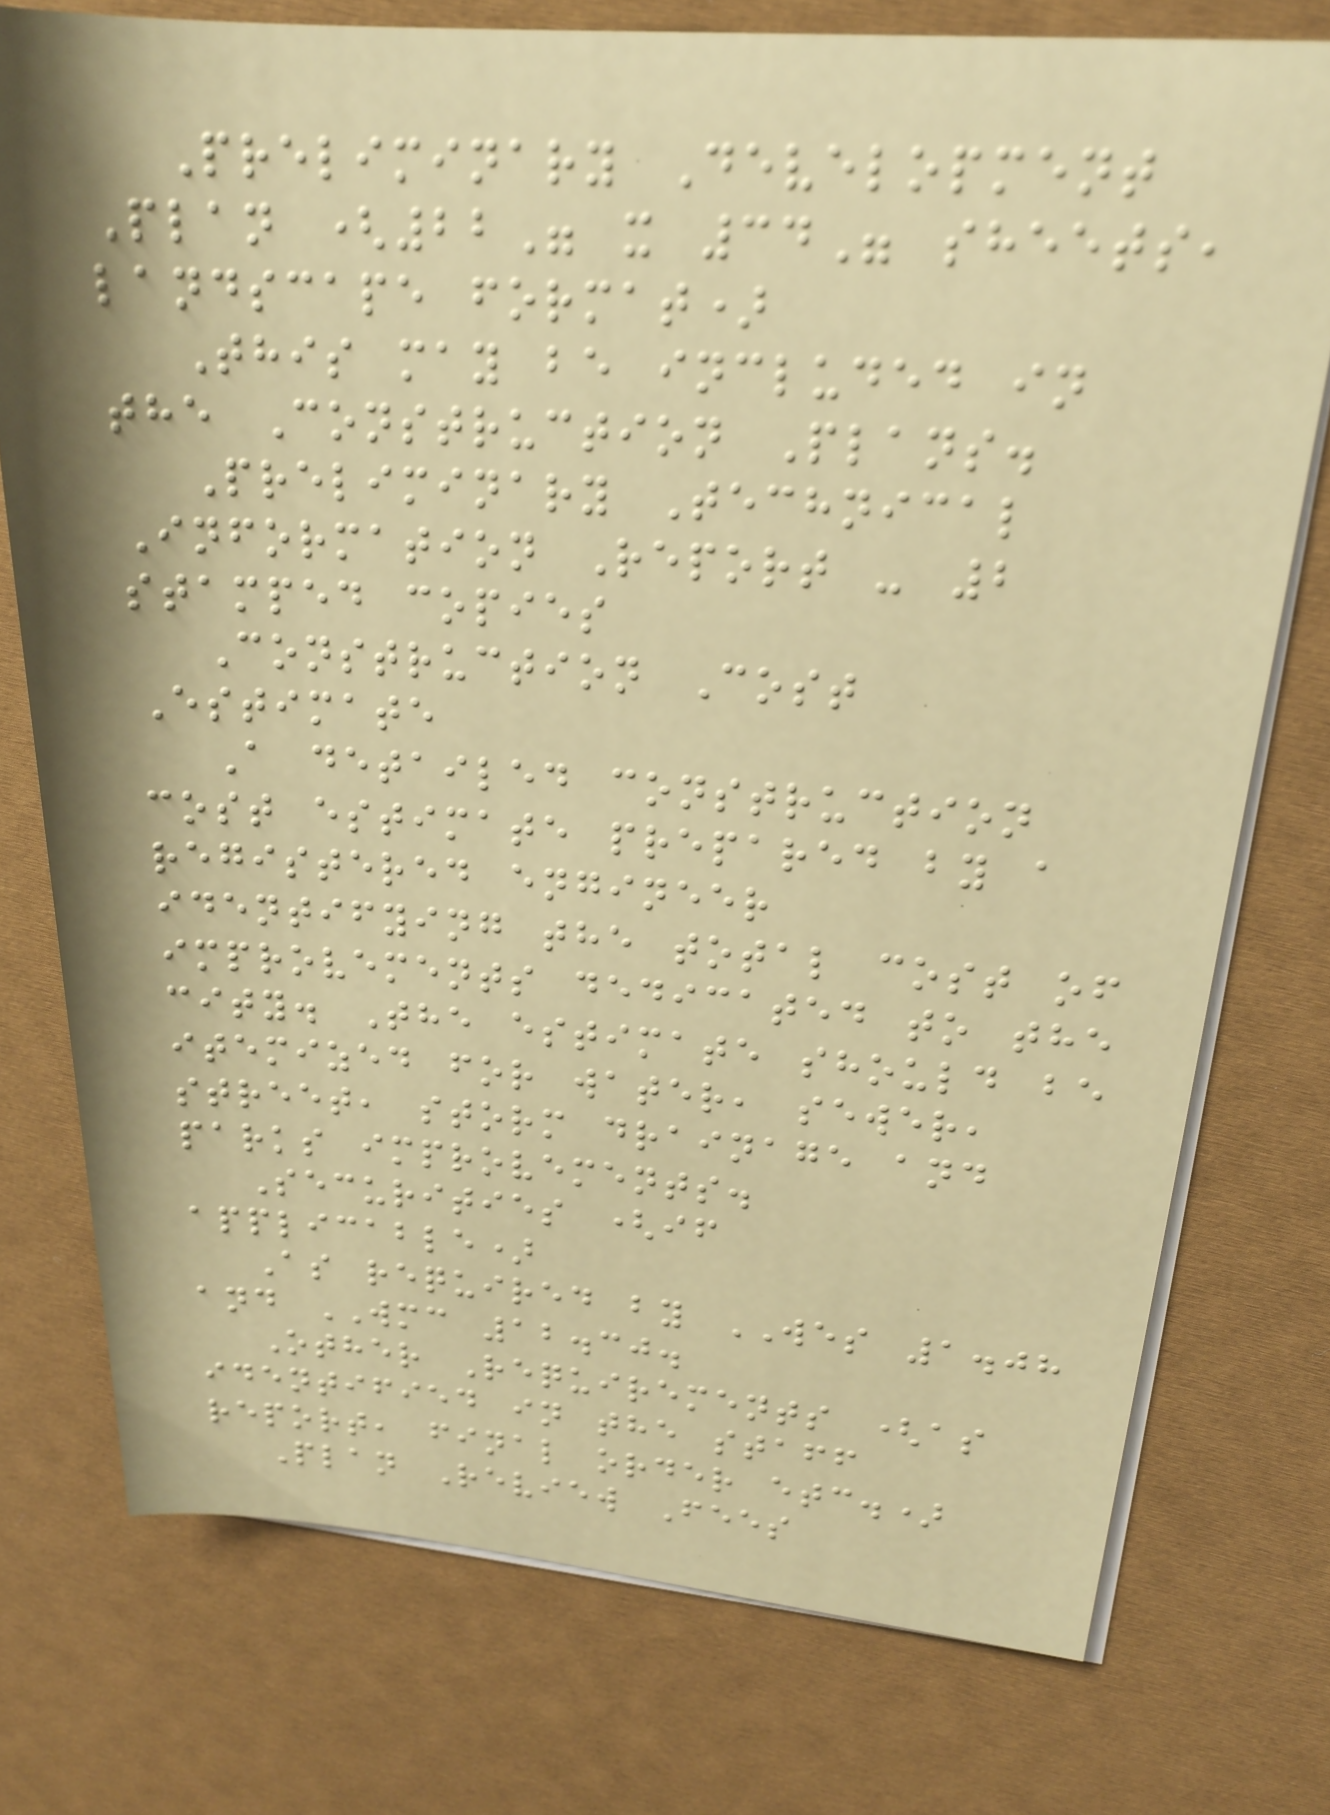Preliminary Development
Plan (22" x 34" sheets,
landscape format)
This may be included in
the Construction Plans.
Preliminary Technical
Information Report - 2
stamped copies
Construction Cost
Estimate
A detailed construction
cost estimate prepared by a
registered engineer
identifying the total cost of
improvements dedicated to the
city. The estimate should be
itemized for water, sewer,
street, storm drainage and
parks improvements.
Securities (if
applicable)
As required by WES 1.08
and WMC 12.30.
Other Requirements (as
identified in the staff
report, final order etc.)
Plan Review Fees
